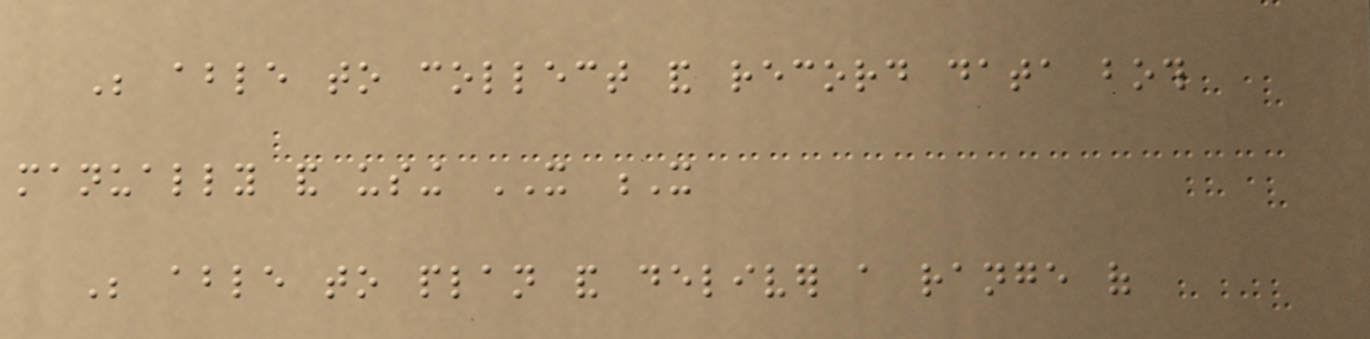Be able to collect and record data both
manually and using IT X
Be able to plan and deliver a range of
